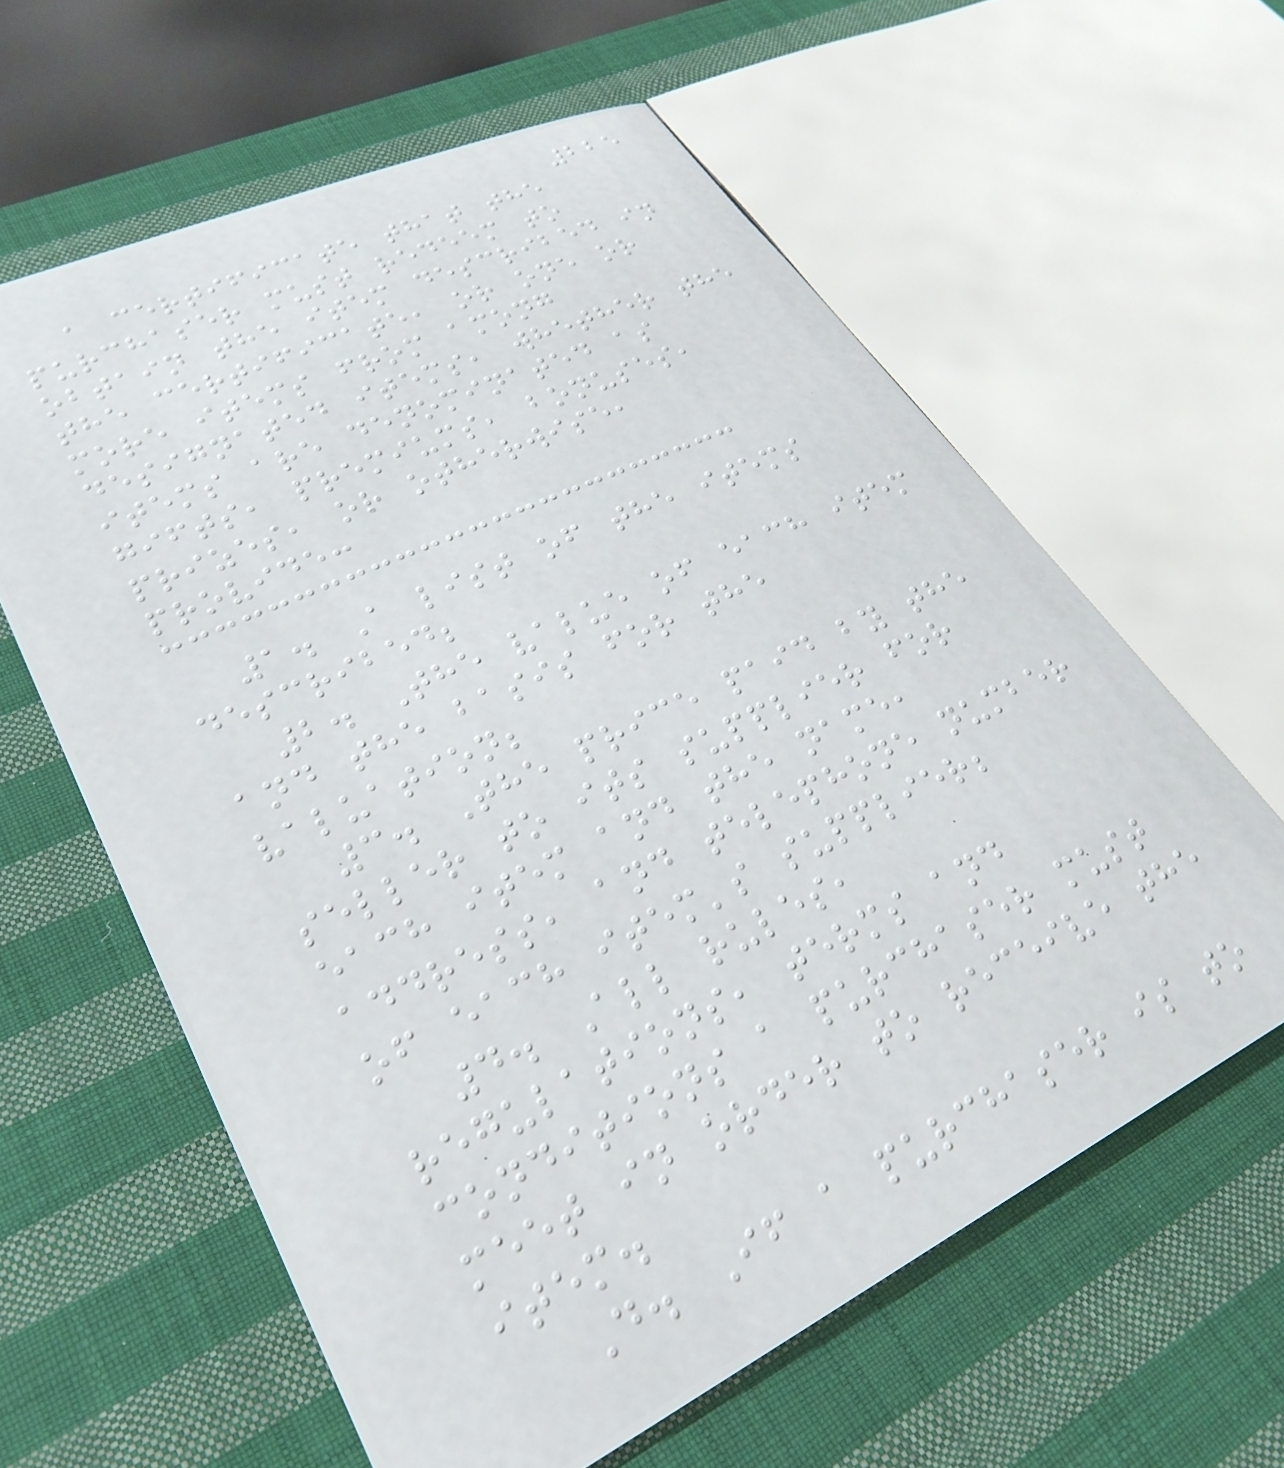225
a certificate that the
purchaser must redeem to
obtain the item described in
the certificate, or one or
more items from among
designated items, whether the
items are denominated as
gifts, premiums, bonuses,
prizes, or otherwise,
provide:
1. A list of the items
described;
2. The value of each item
and the basis for the
valuation;
3. The price paid by the
seller to its supplier for
each item and the name,
address, and telephone number
of each item's supplier;
4. All rules,
regulations, terms and
conditions a purchaser must
meet in order to receive the
item.
D. If a purchaser is to
